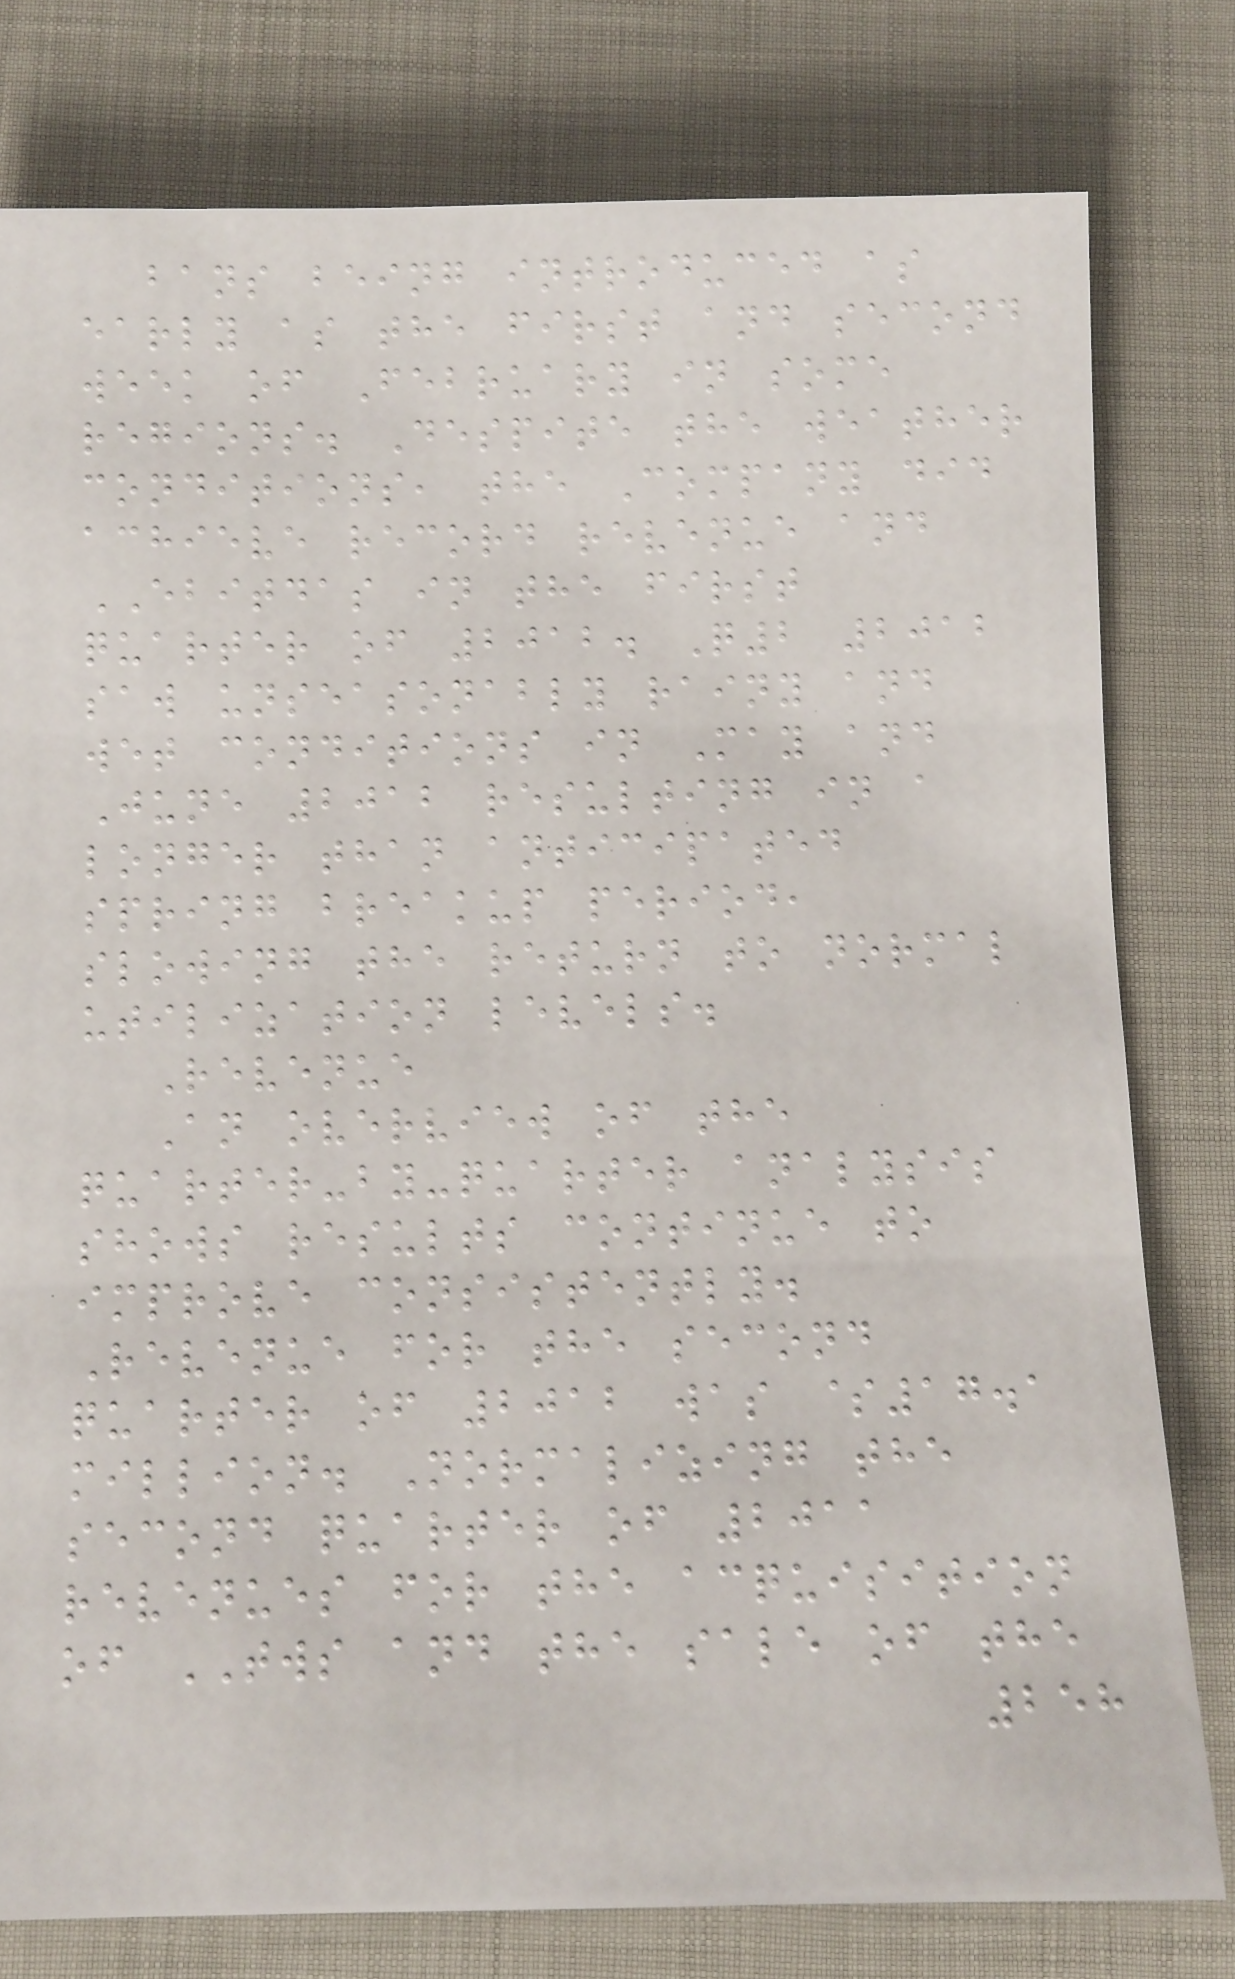bans being introduced as
early as the first and second
week of February in some
regions. Despite the weather
conditions, the Company did
achieve record revenue and
EBITDAS in the first
quarter of 2012. Q2 2012
saw unseasonably rainy and
wet conditions in May and
June 2012 resulting in a
longer than anticipated
spring breakup period,
slowing the return to normal
utilization levels.
Revenue
An overview of the
quarter-by-quarter analysis
shows results continue to
improve consistently.
Revenue for the second
quarter of 2012 was $17.1
million. Normalizing the
second quarter of 2011
revenues for the acquisition
of TWS and the sale of the
258
